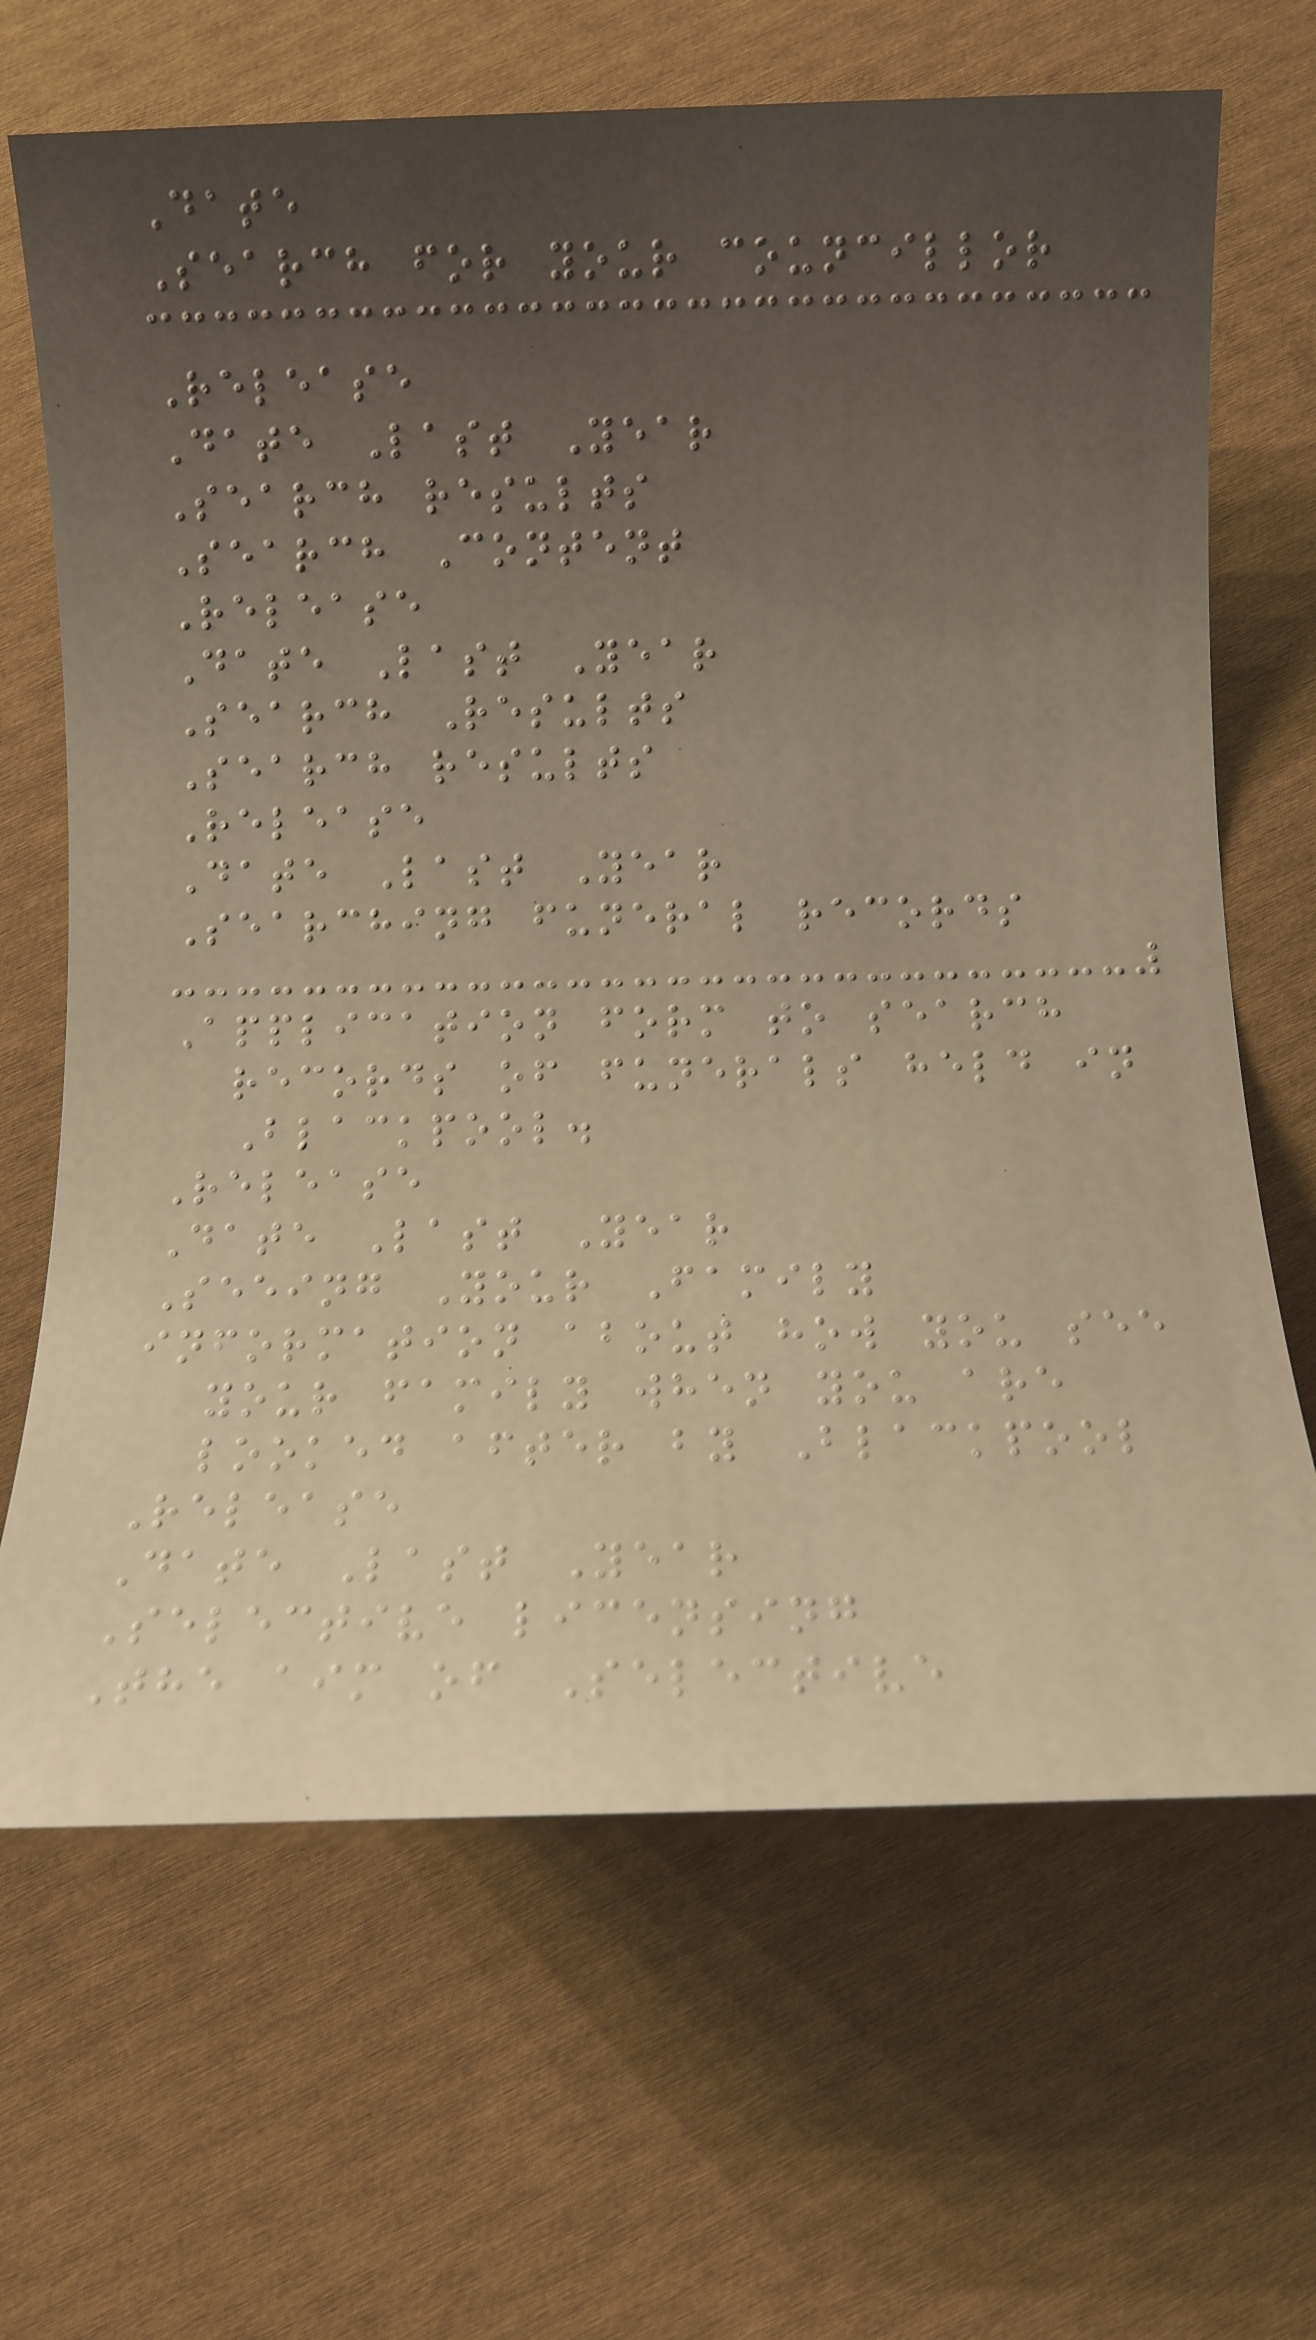Date
Search for your councillor
Release
Date Last Year
Search results
Search Content
Release
Date Last Year
Search Results
Search results
Release
Date Last Year
Searching funeral records
Application form to search
records of funerals held in
Blackpool.
Release
Date Last Year
Seeing Your Family
information about how you see
your family when you are
looked after by Blackpool
Release
Date Last Year
Selective licensing
The aim of Selective
